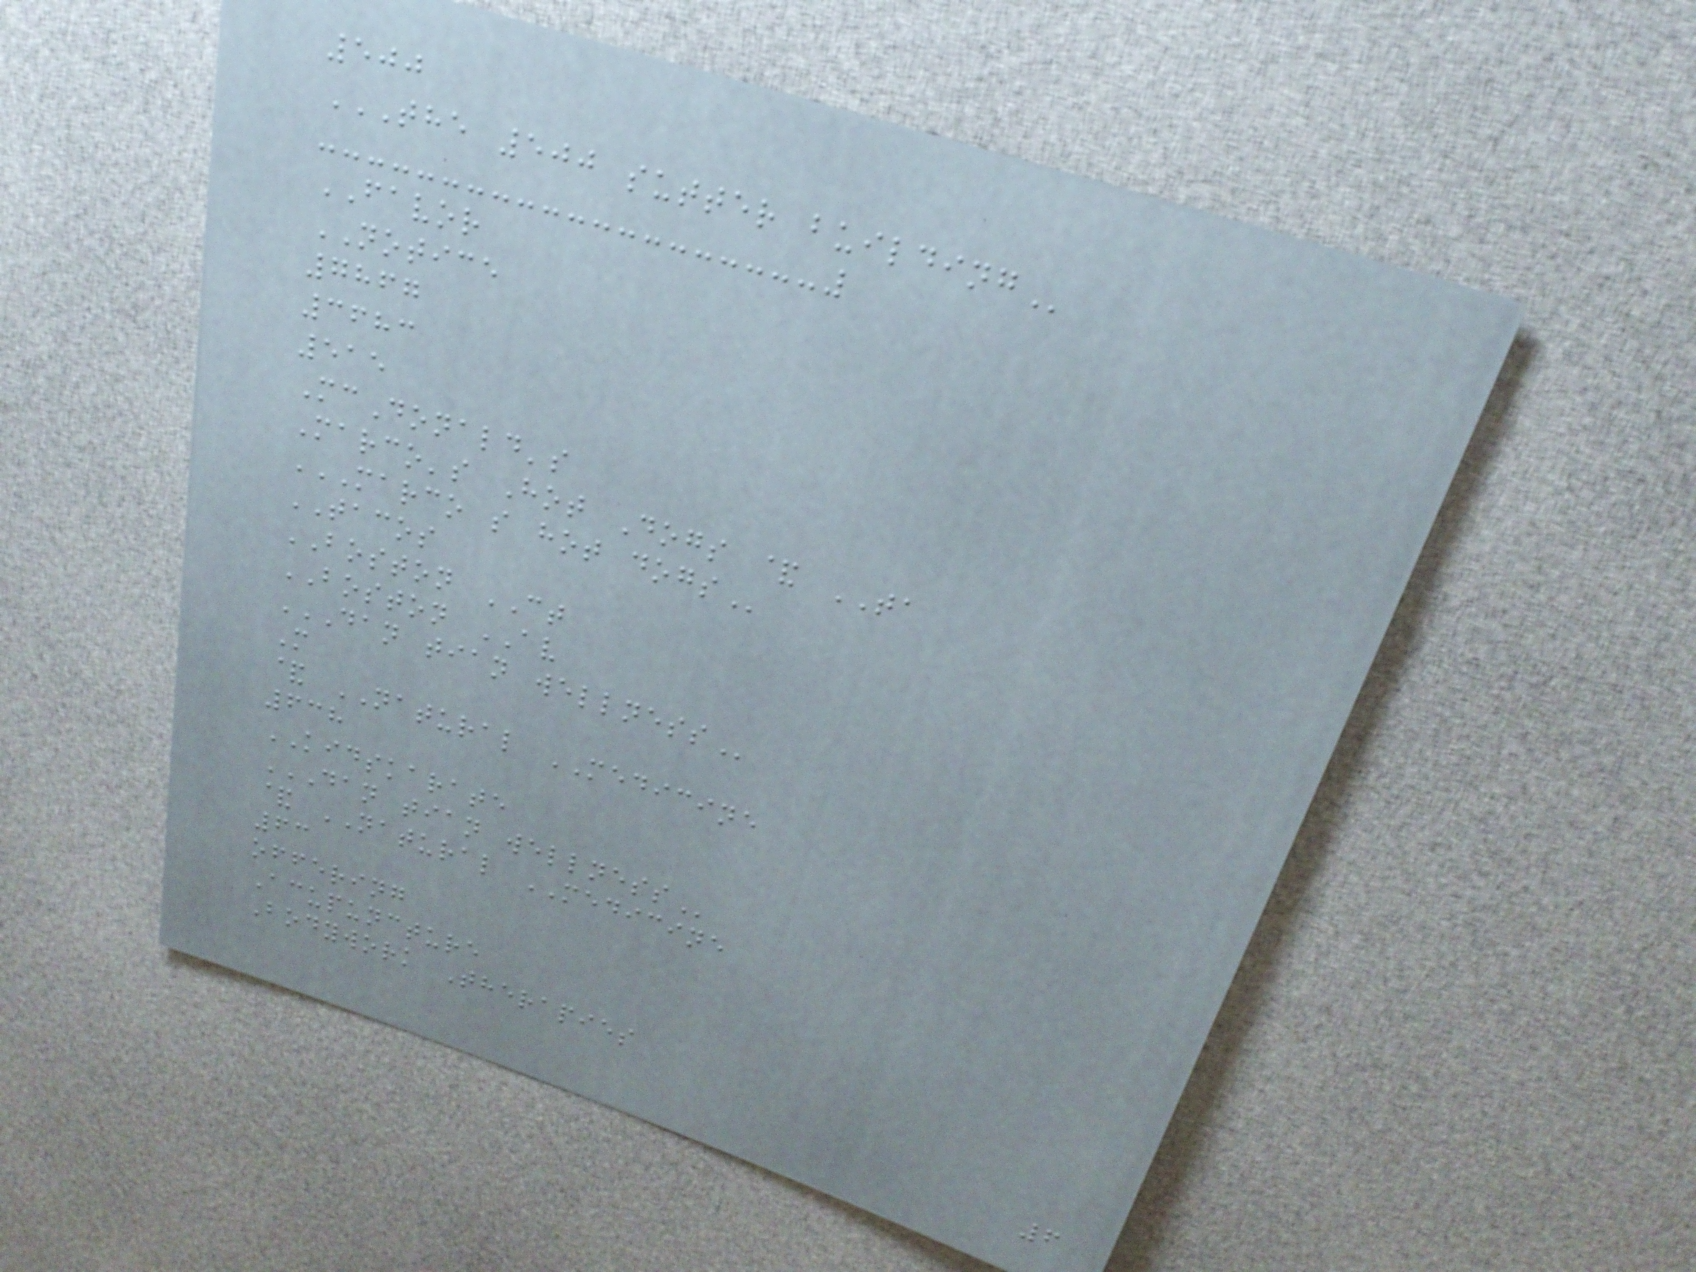500
THE 500 SUTTER BUILDING
FAVOR
NOTICE
7867
3683
515
McDonald's
Marco's Hot Dogs & TA
MARCO S HOT DOGS
TACOS
BOSTON CT
BOSTON AV
DAN TIAN WELLNESS
M
& NATURAL MEDICINE
638
KIDSKARATE
DAN TIAN WELLNESS
& NATURAL MEDICINE
63
offering
Acupuncture
Bodywork Therapies
6
